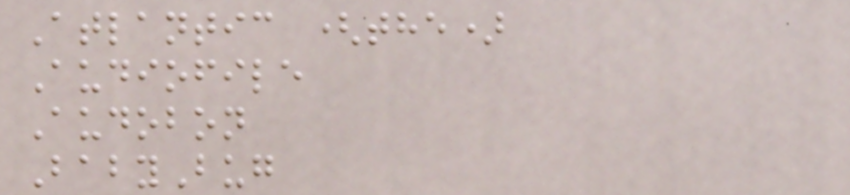Atlantic (the)
Audiofile
Audobon
BabyBug
